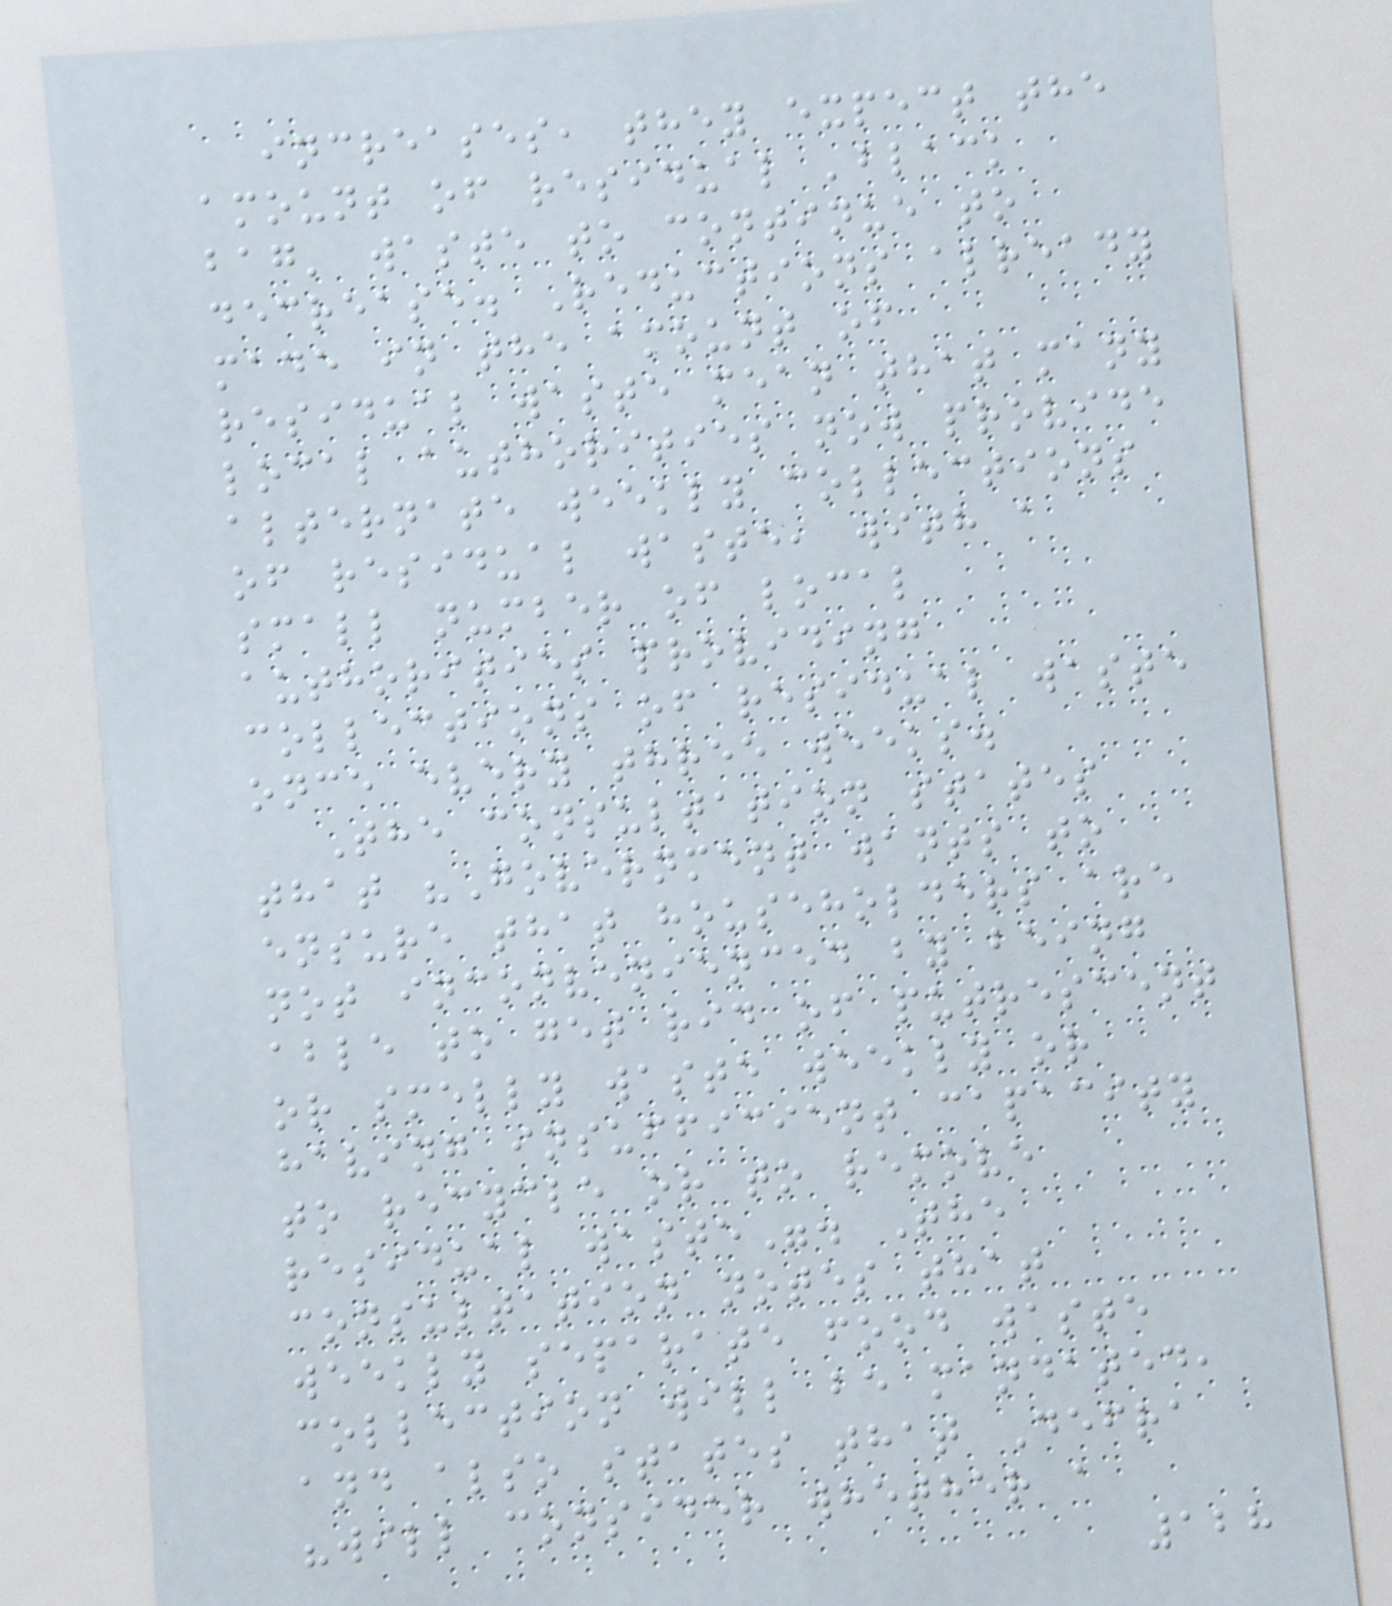increases, they expect the
amount of residual 'black
bag' waste to continue to
decrease. Reductions already
made in the amount of
residual waste mean that many
local authorities now provide
alternate weekly collections
of residual waste, with a
small number of local
authorities providing
collections of residual waste
once every three weeks.
The consultation states
that "Government wants to
ensure that householders are
not inconvenienced by being
able to get rid of putrescent
or smelly waste weekly or
having insufficient capacity
to recycle or to remove
residual waste". The
consultation notes that
weekly separate food waste
collection will be mandated,
and also states that Defra
"will consider whether a
128
